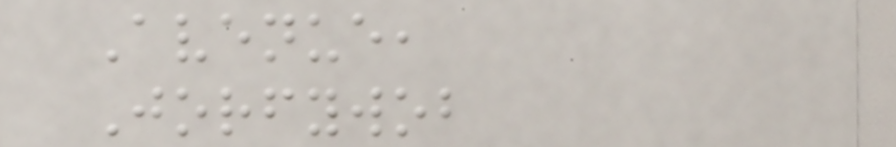Avenue,
Jorfywob
